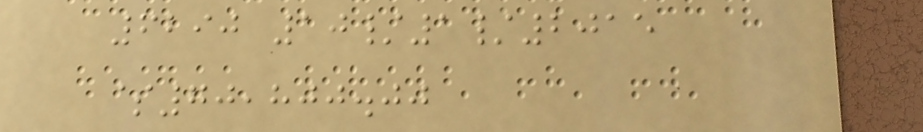6290 10/1/2015
$70,800.00
